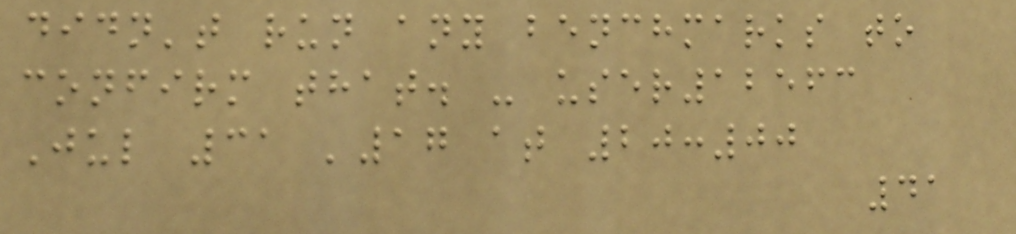didn't run any benchmarks to
confirm that. - user12563
Jul 31 '17 at 20:00
41
